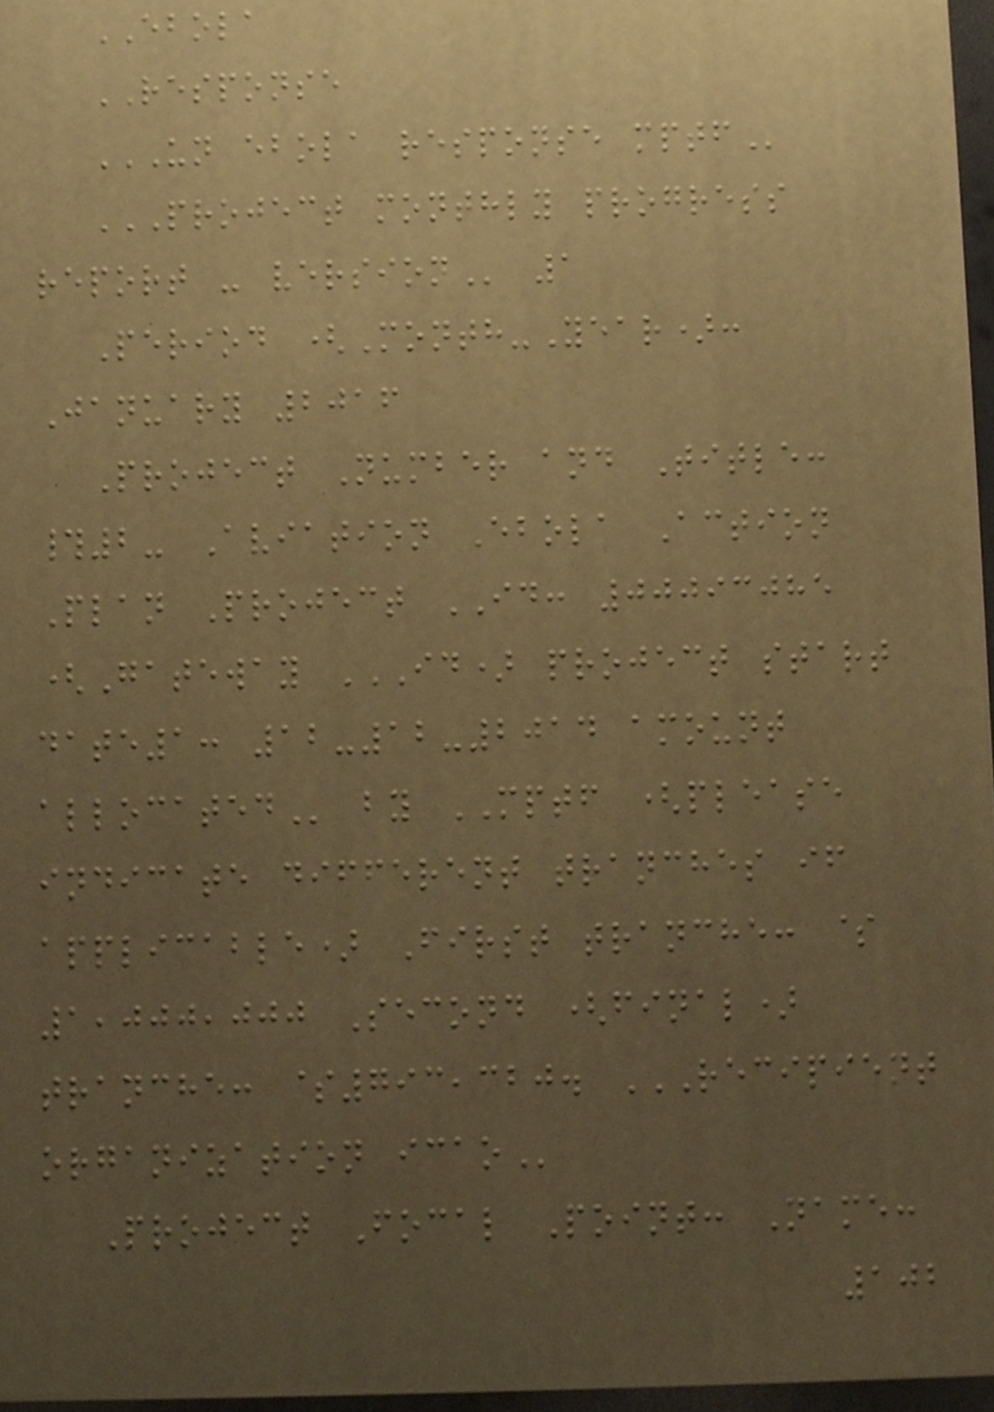EBOLA
RESPONSE
UN EBOLA RESPONSE MPTF
PROJECT MONTHLY PROGRESS
REPORT - VERSION 1
Period (Month-Year):
January 2016
Project Number and Title:
#2- Aviation Ebola Action
Plan Project ID: 00093085
(Gateway ID) PROJECT START
DATE1: 12-12-2014 AMOUNT
ALLOCATED by MPTF (please
indicate different tranches if
applicable) First tranche: $
1,000,000 Second (final)
tranche: $793,320. RECIPIENT
ORGANIZATION ICAO
Project Focal Point: Name:
102
